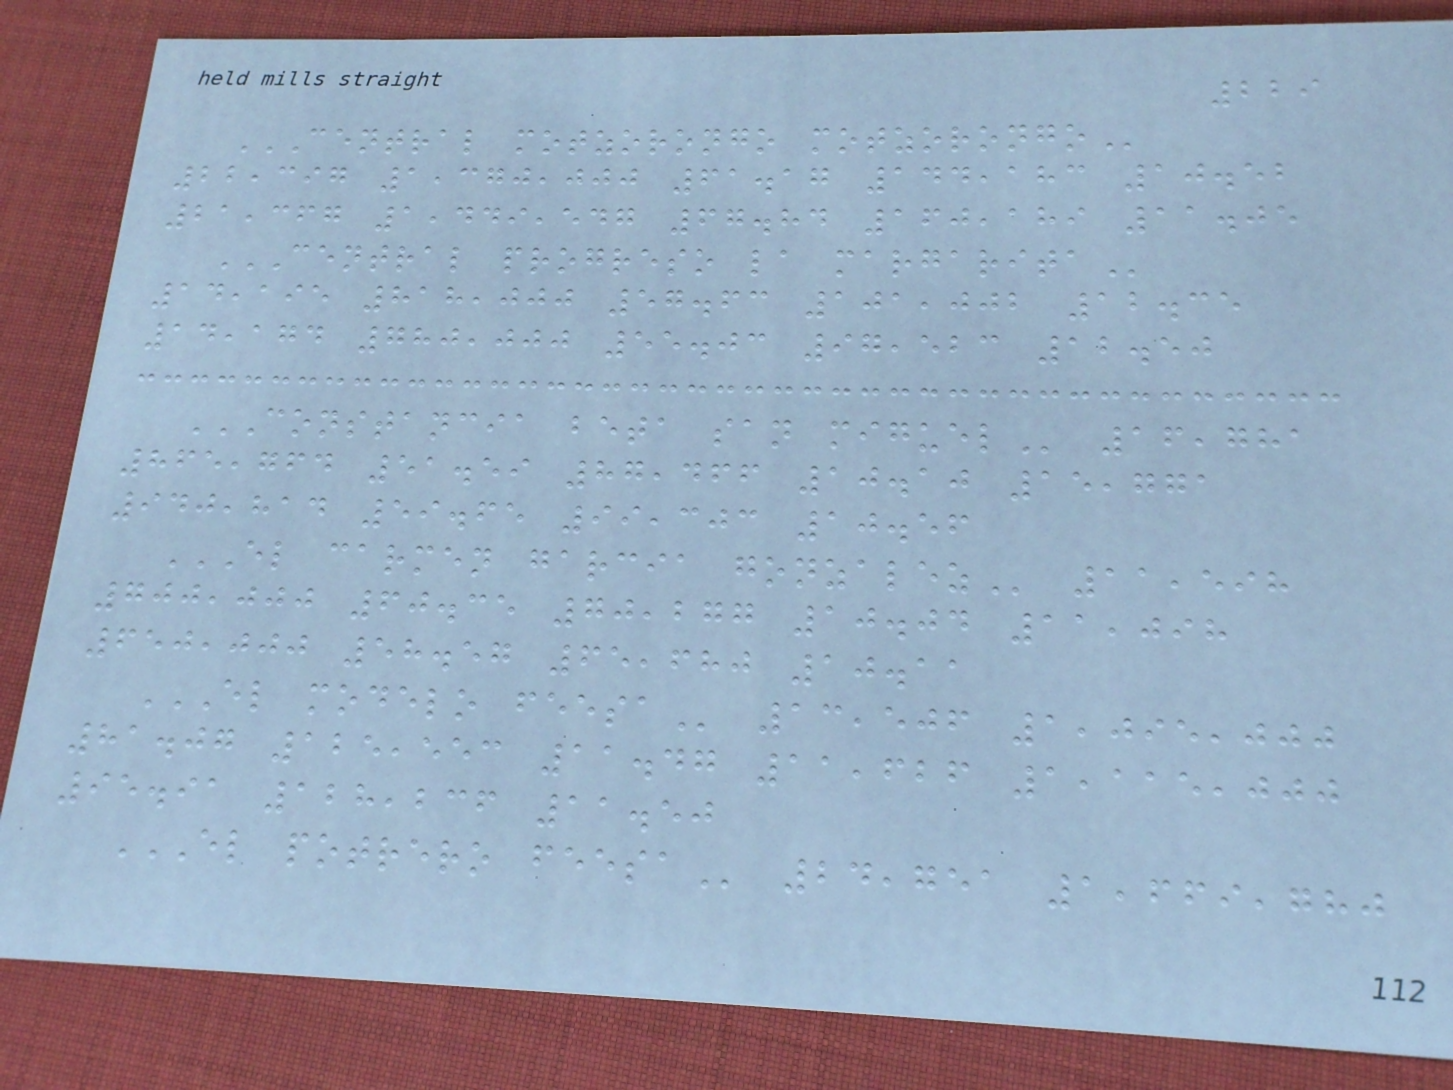229
CENTRAL MOTZORONGO MOTZORONGO
22,397 1,370,000 61.17 144,183 10.52
21,367 1,449,547 67.84 160,189 11.05
CENTRAL PROGRESO LA MARGARITA
14,195 818,000 57.63 101,002 12.35
14,174 780,000 55.03 97,523 12.50
CONSTANCIA BETA SAN MIGUEL 16,781
865,764 51.59 87,466 10.10 15,771
940,814 59.65 99,303 10.56
EL CARMEN GARCIA GONZALEZ 11,598
700,000 60.35 70,277 10.04 11,098
650,000 58.57 65,680 10.11
EL MODELO FEESA 13,506 1,095,000
81.07 125,553 11.47 11,626 1,115,000
95.91 128,236 11.50
EL POTRERO FEESA 24,751 1,669,780
